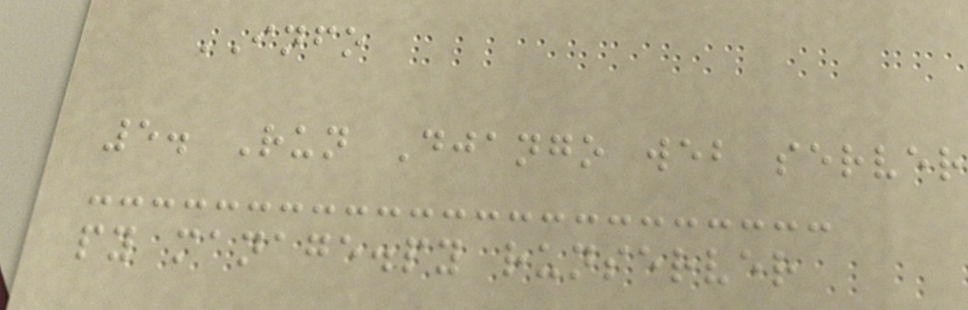INFO
5. Run Django web server
py manage.py runserver
